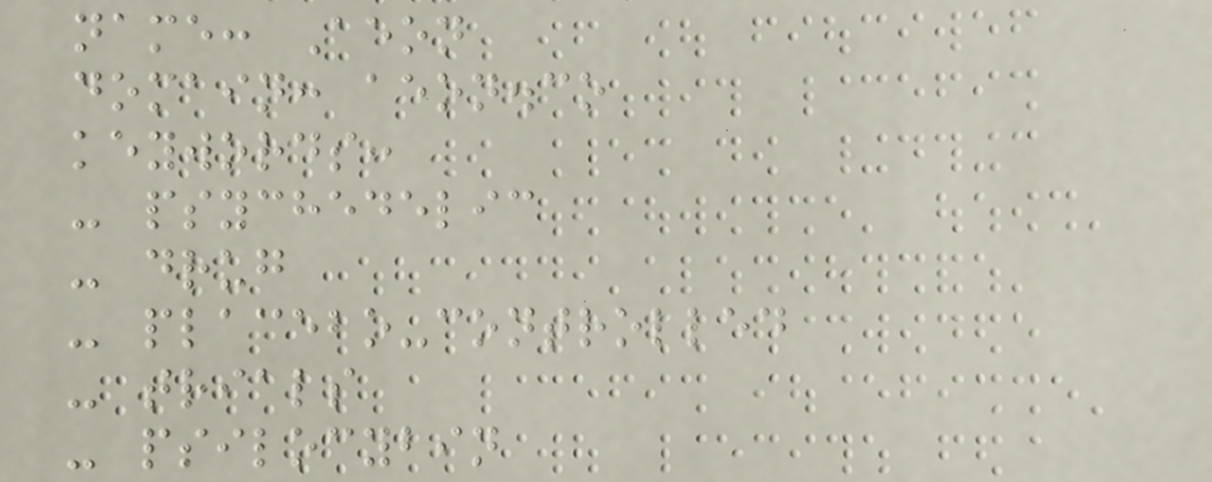name: Aeon
domain: aeon.co
keywords:
- psychedelic
- drug
- placebo-controlled
- trials
- psilocybin
